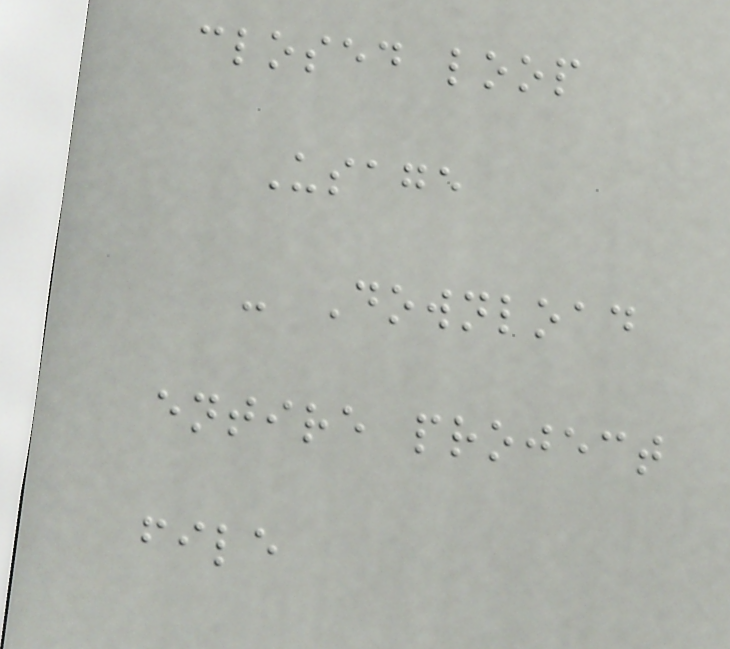closed loop
Usage
- Download
entire project
file
